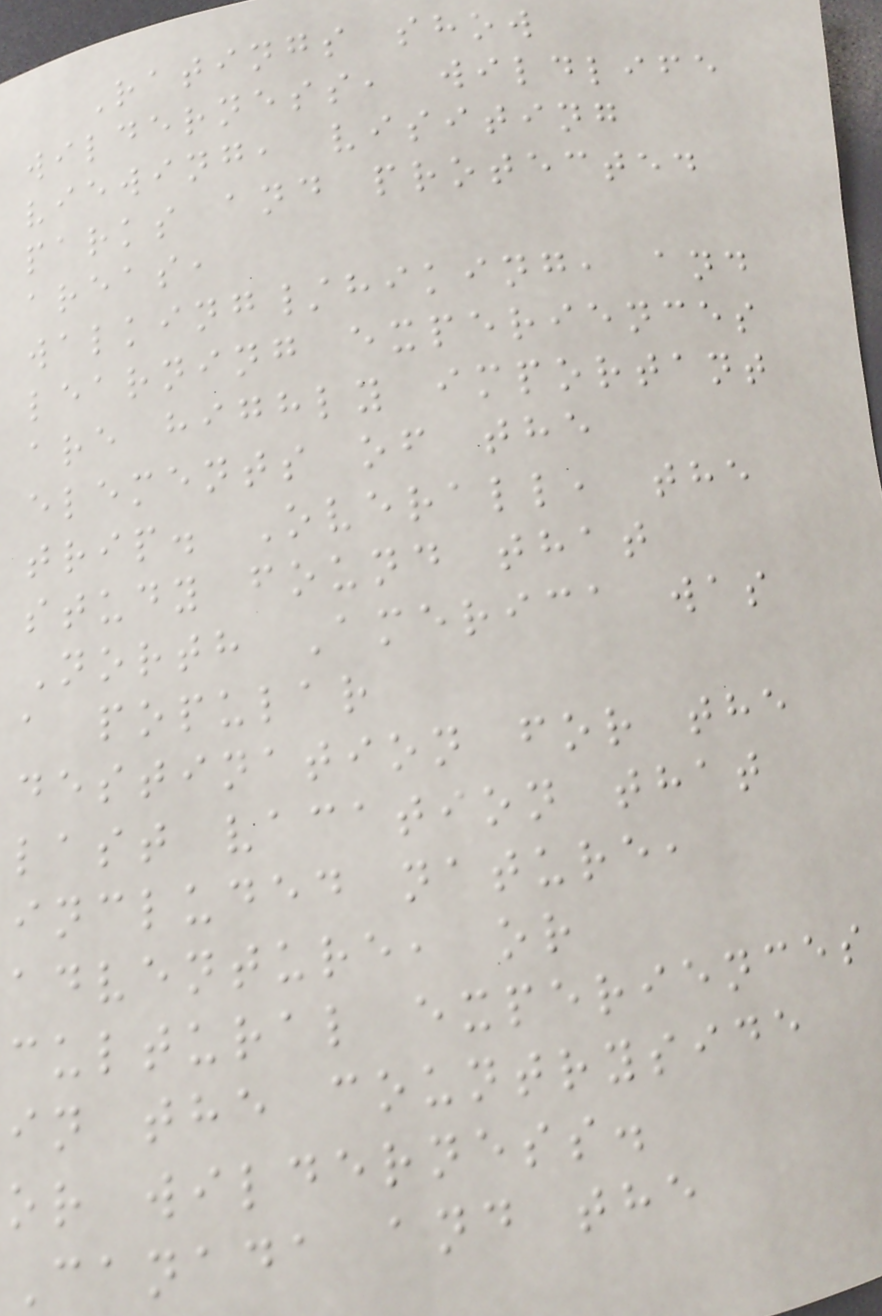Ratings show
wilderness, wildlife
viewing, visiting
parks and protected
areas,
walking/hiking, and
learning experiences
are highly important
elements of the
trip. Overall, the
study found that
North America was
a popular
destination for the
last vacation that
included nature,
adventure, or
cultural experiences
in the countryside
or wilderness.
Canada and the
